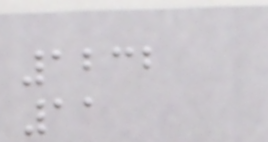1232
11
